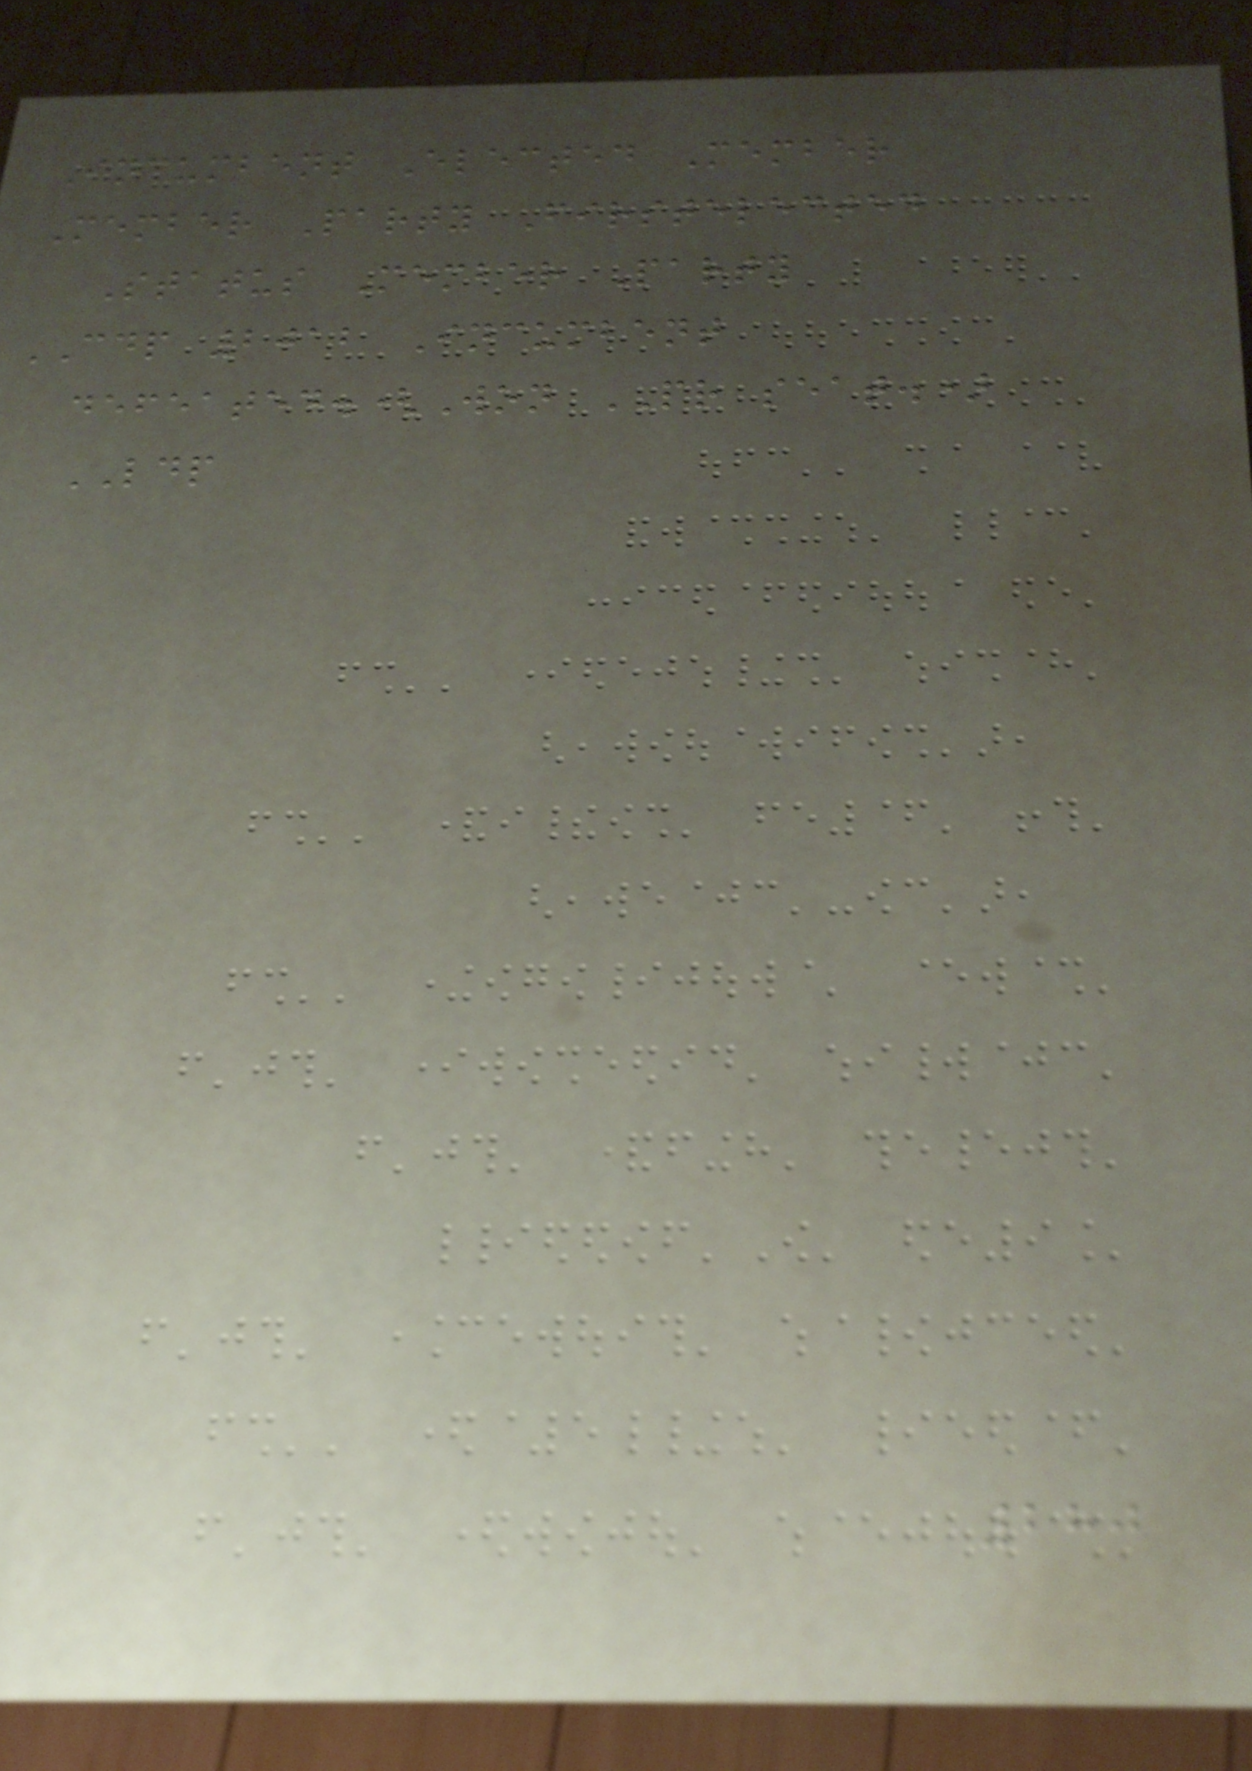Incumbent Elected Member
Member Party Firstelected
Status Member Party
CDP 2012 Incumbent
defeated.(Won PR seat.)
LDP
280
